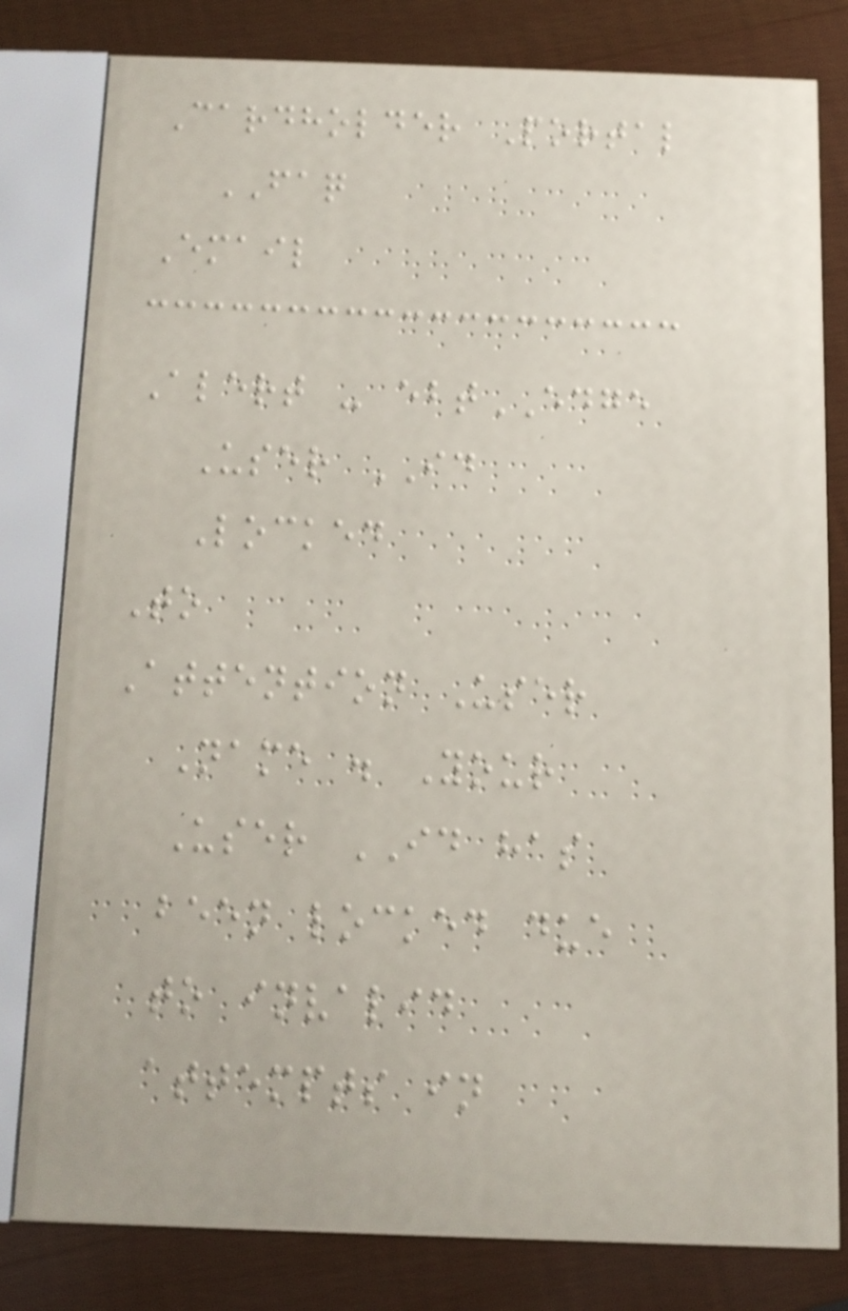Cardholder Portal
FAQ
Email
Alert - ebtEDGE
User ID
Locked
To
Attention User
Name . Your
User ID has
been locked due
to invalid
attempts in
